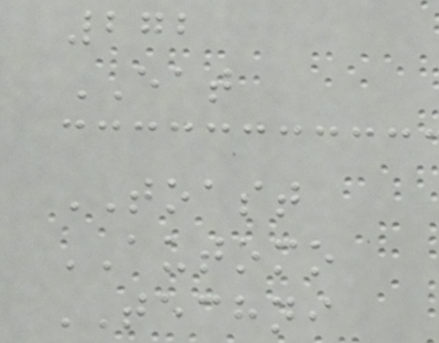272
EAT
TOAST
AUTOMO
TECHNI
